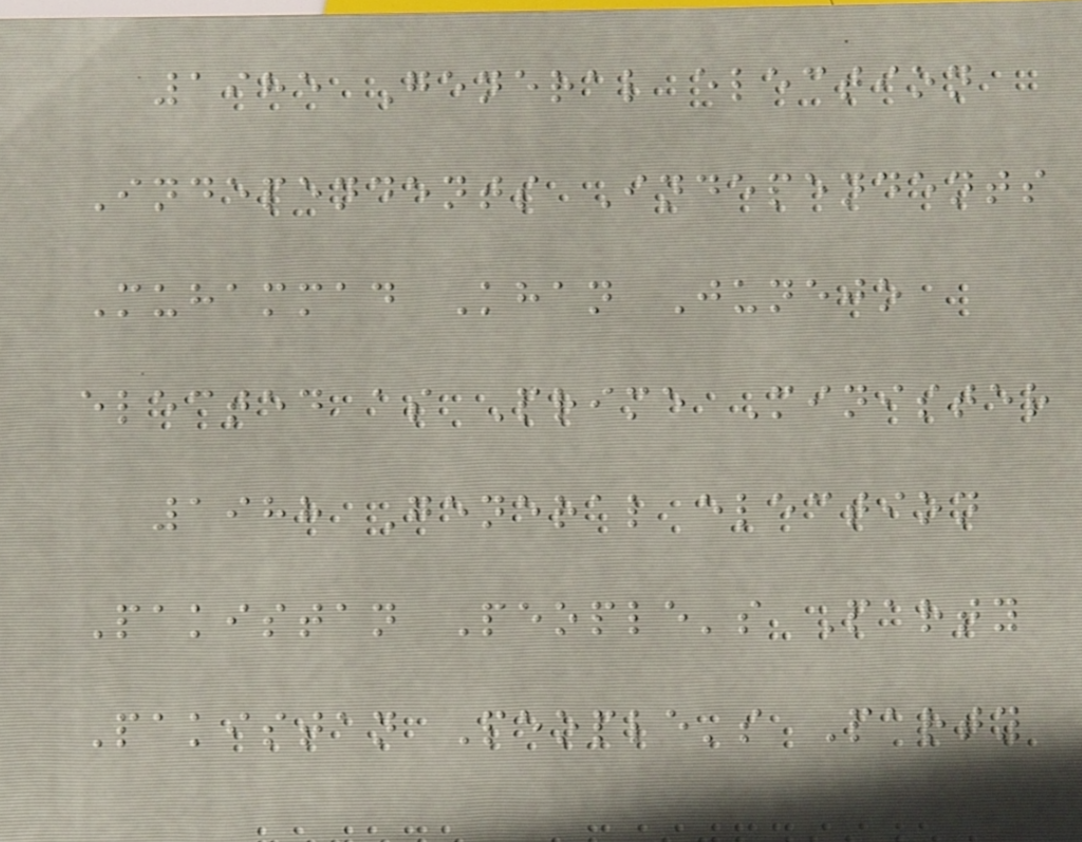1985 General election
Independents Independents
Muhammad Khan Junejo
elected as Prime Minister
1988 General election
Pakistan People's Party
Pakistan People's Party
